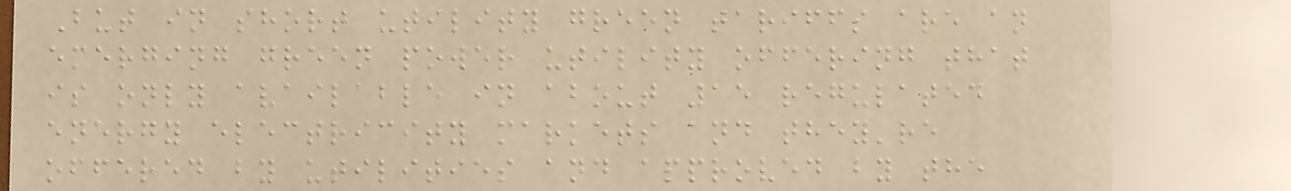But in short utility green tariffs are an
emerging green power utility offering that
is only available in about 15 regulated
energy electricity markets and they're
offered by utilities and approved by the
